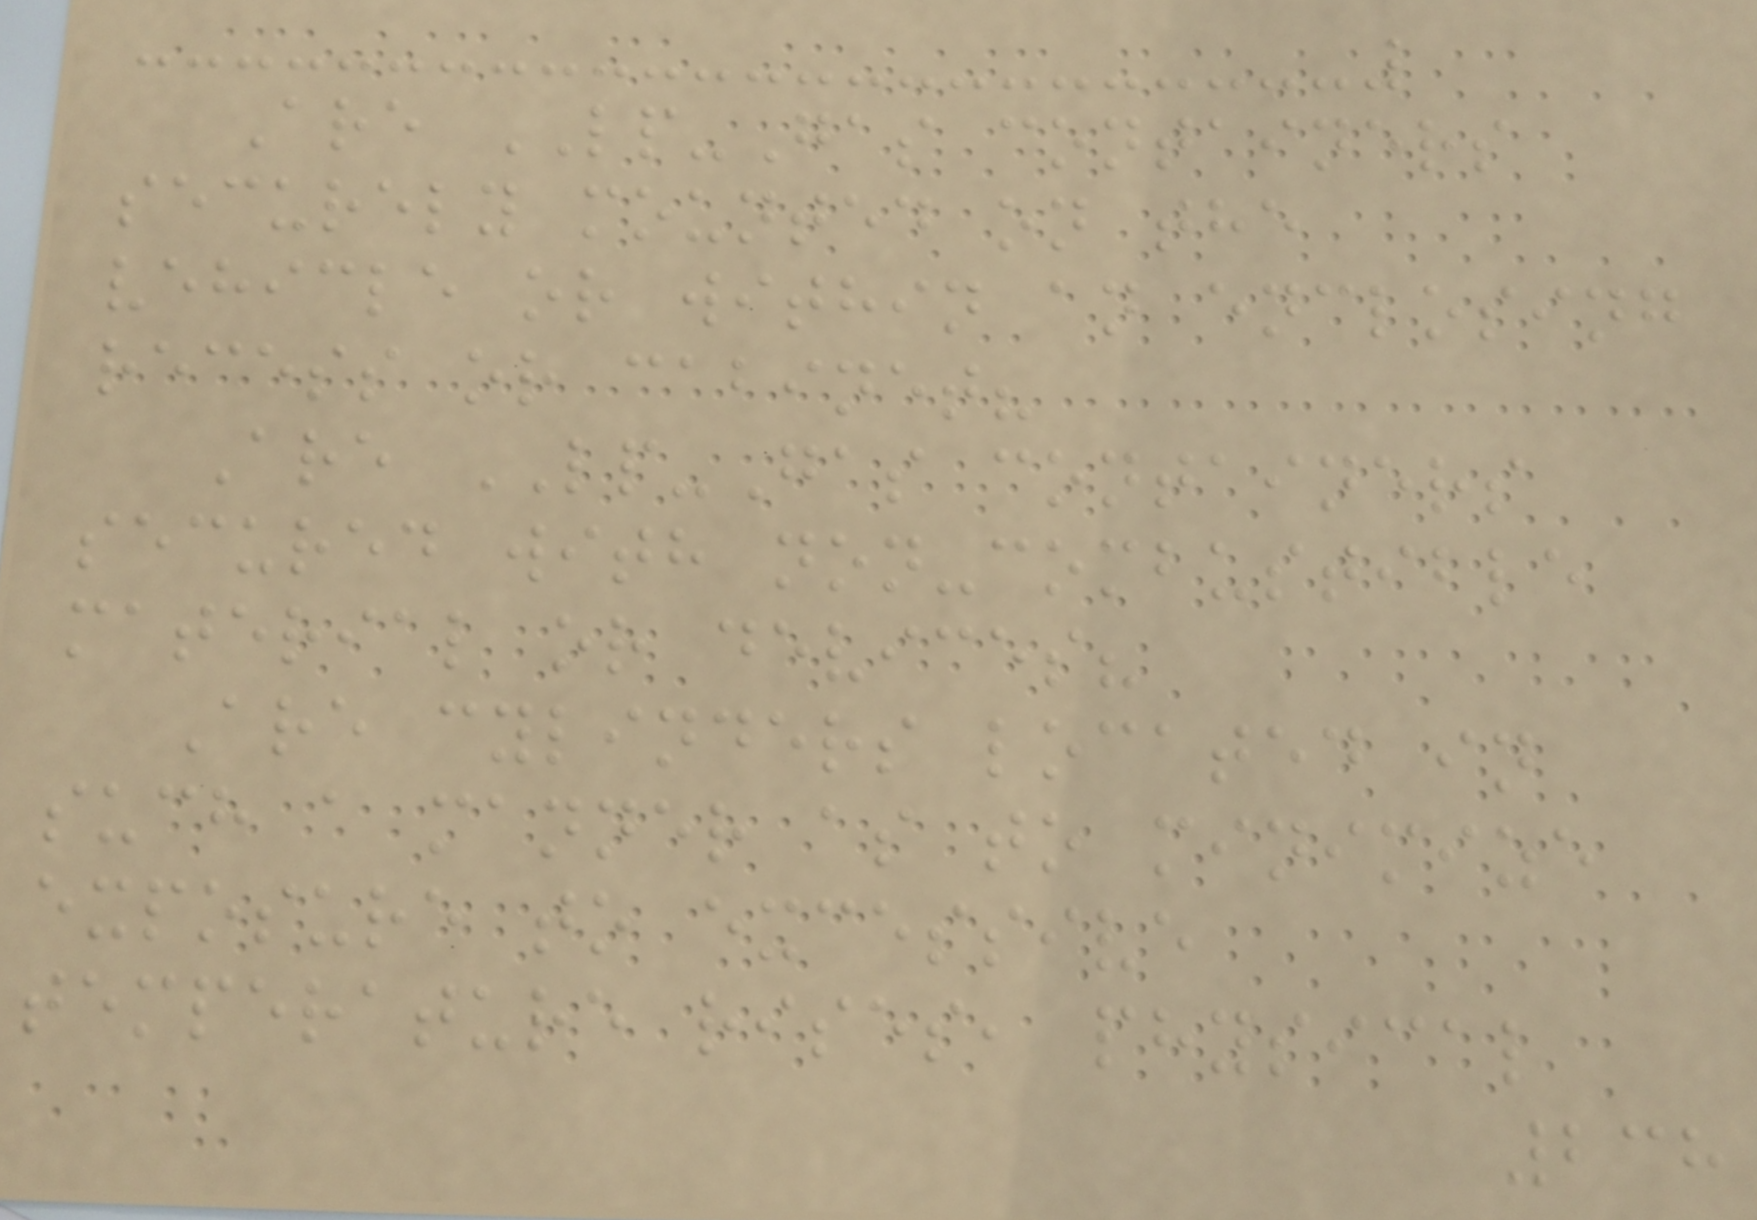Are LP-Gas containers
securely mounted on the
vehicle or within an enclosing
recess or cabinet?
Are LP-Gas containers
secured with non-combustible
material or devices?
Are cylinders located in
such a manner as to minimize
exposure to excessive
temperature rises, physical
238
